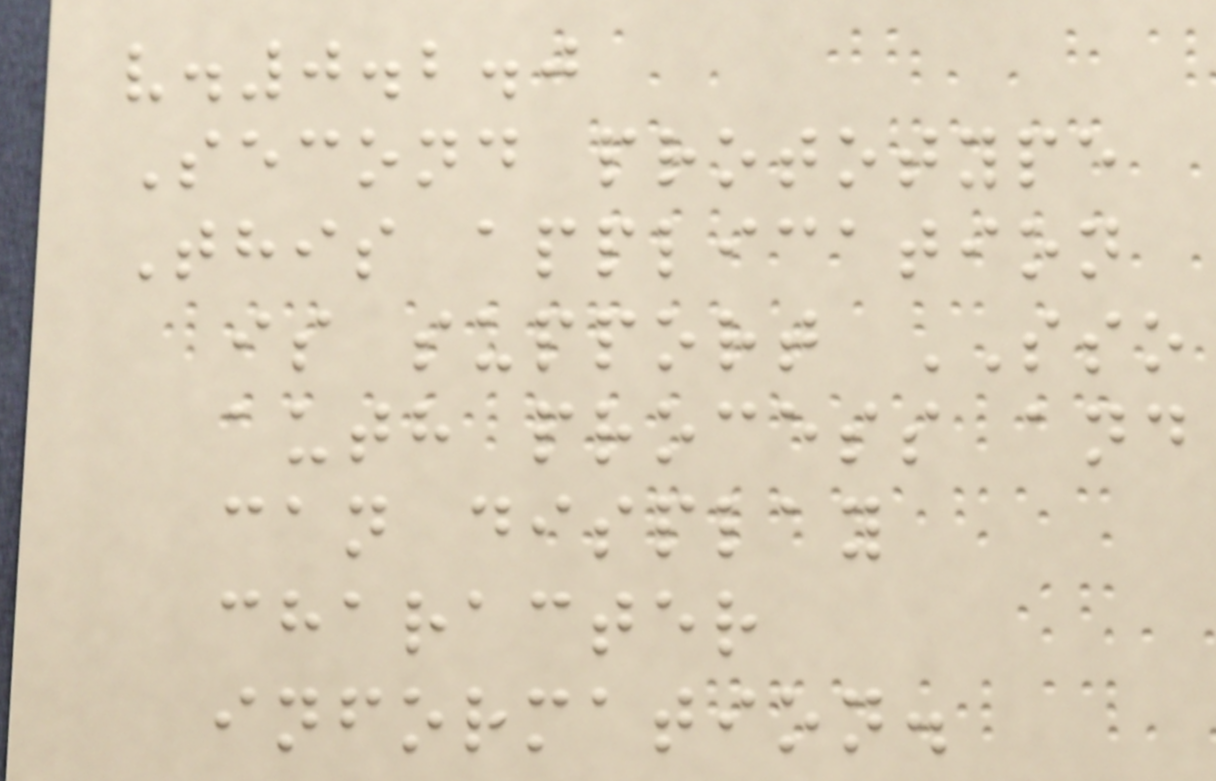v.0.2.0
Second prototype
This application
is support SSO
auth process and
can display
character
information.
